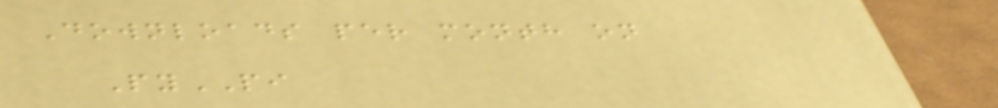Downloads per month on
PyPI
